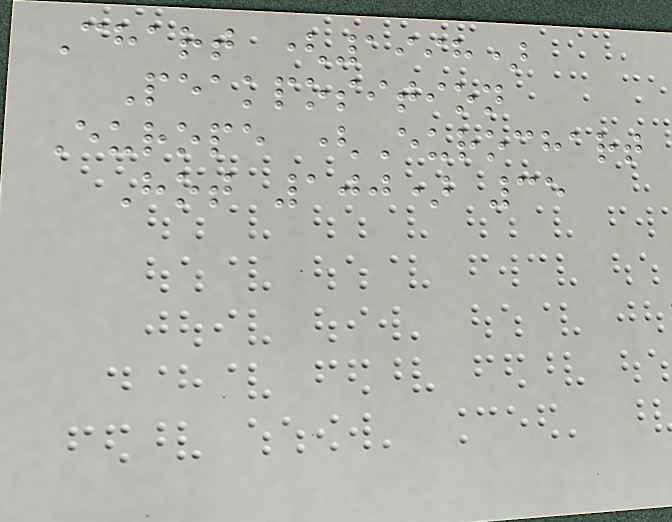Chart (1998)
Peakposition
Europe (Eurochart
Hot 100) 35
